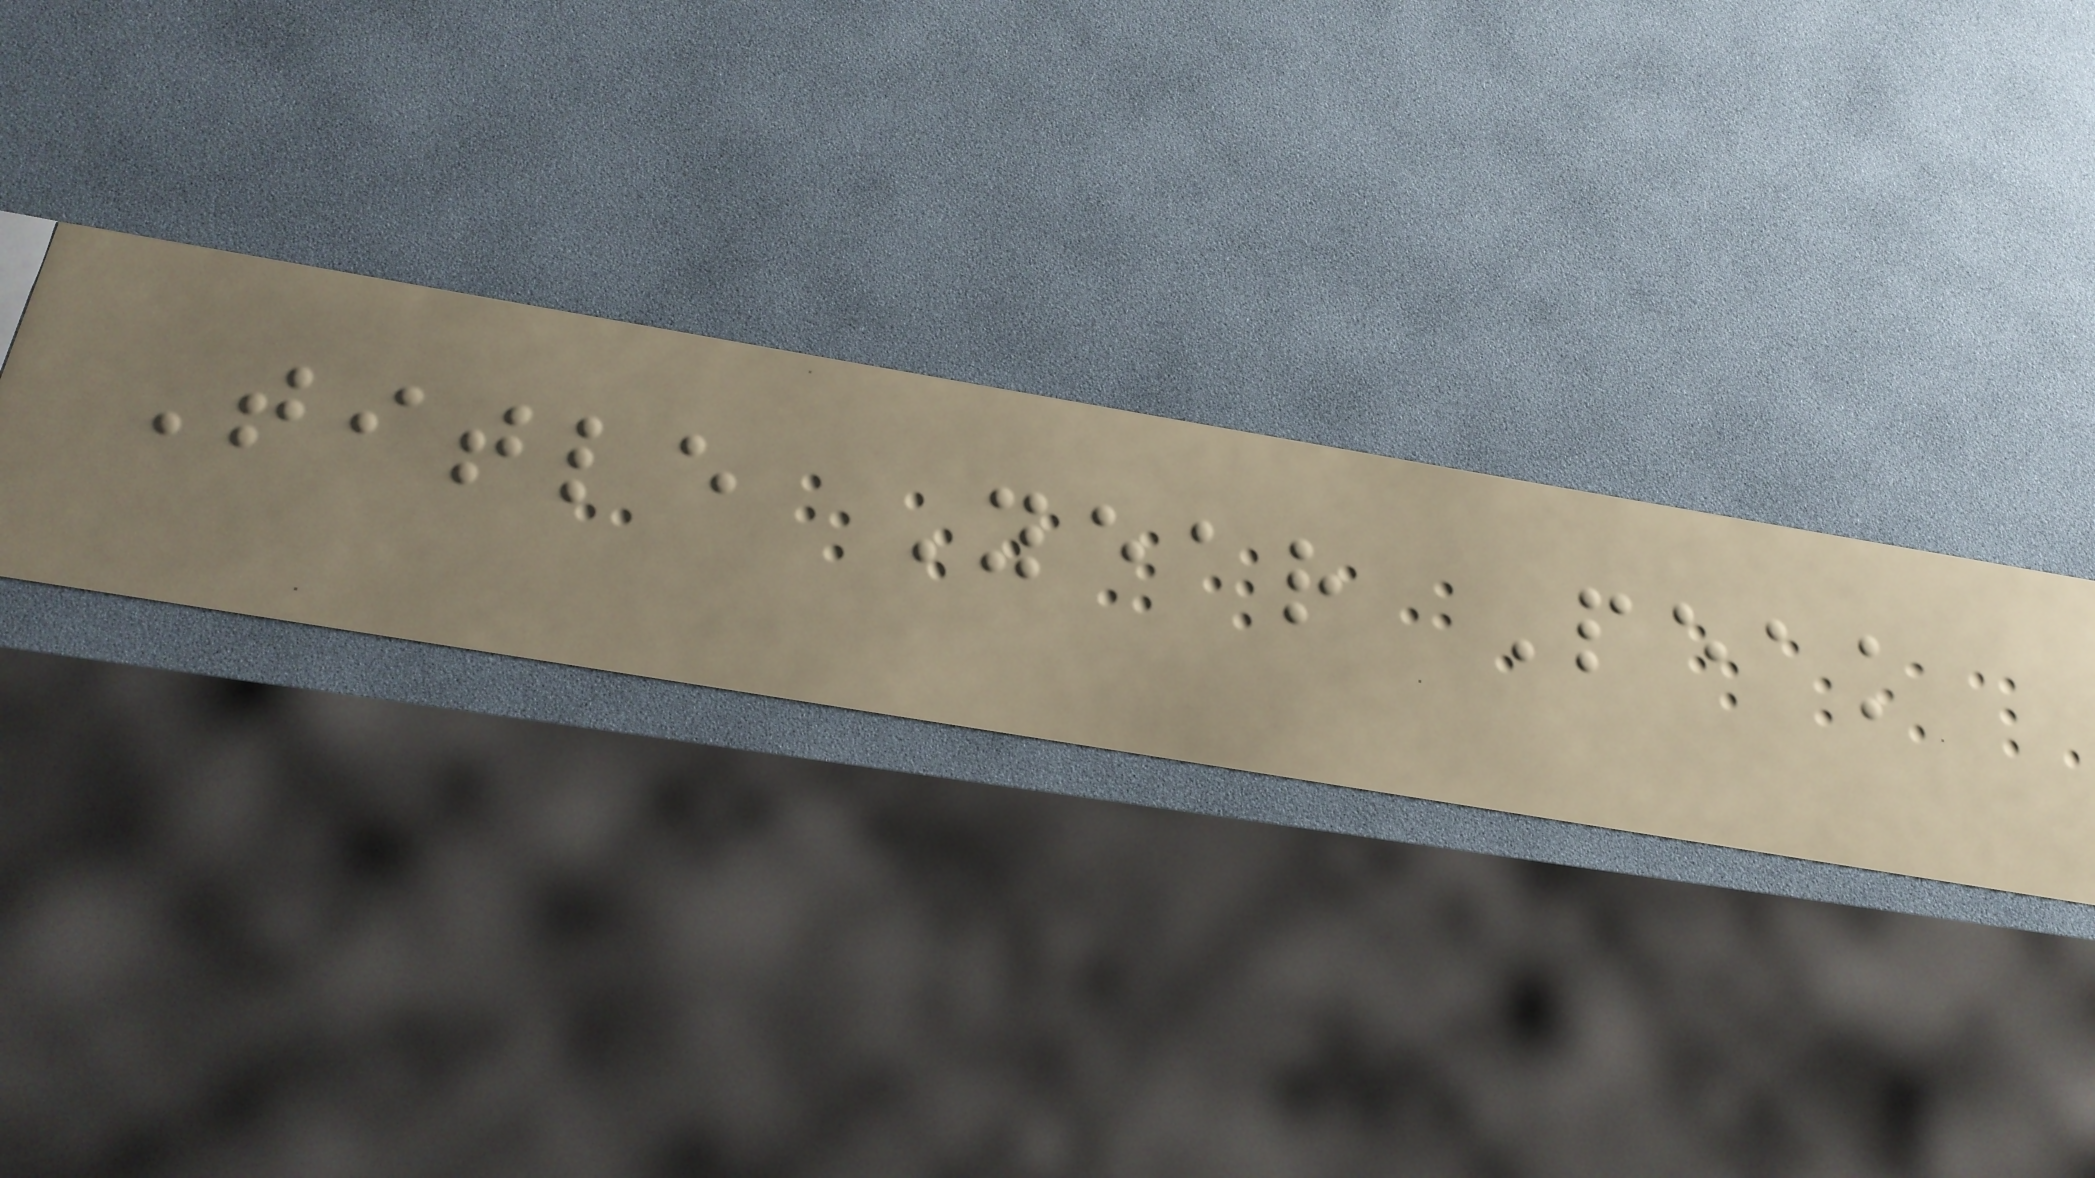Title Year Peak
